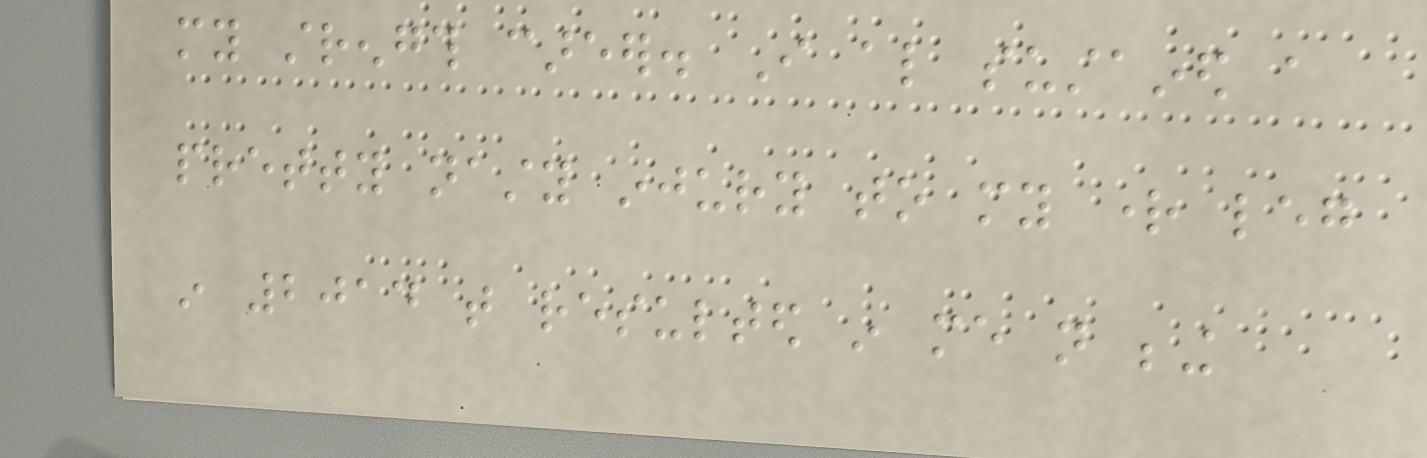my strength career. I also sustained a
pretty nasty injury to my right leg
in 2014 that resulted in me not being
